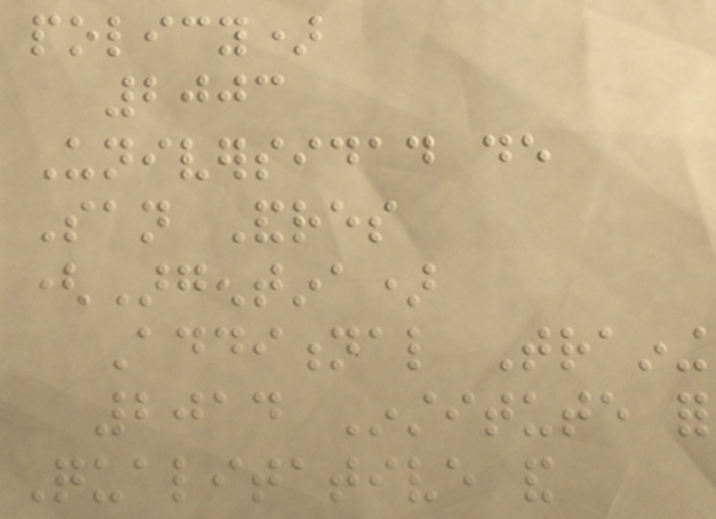policy)
2003
Universidad de
San Andres
(Argentina)
Additional Training
2014 Institute for
Qualitative and
